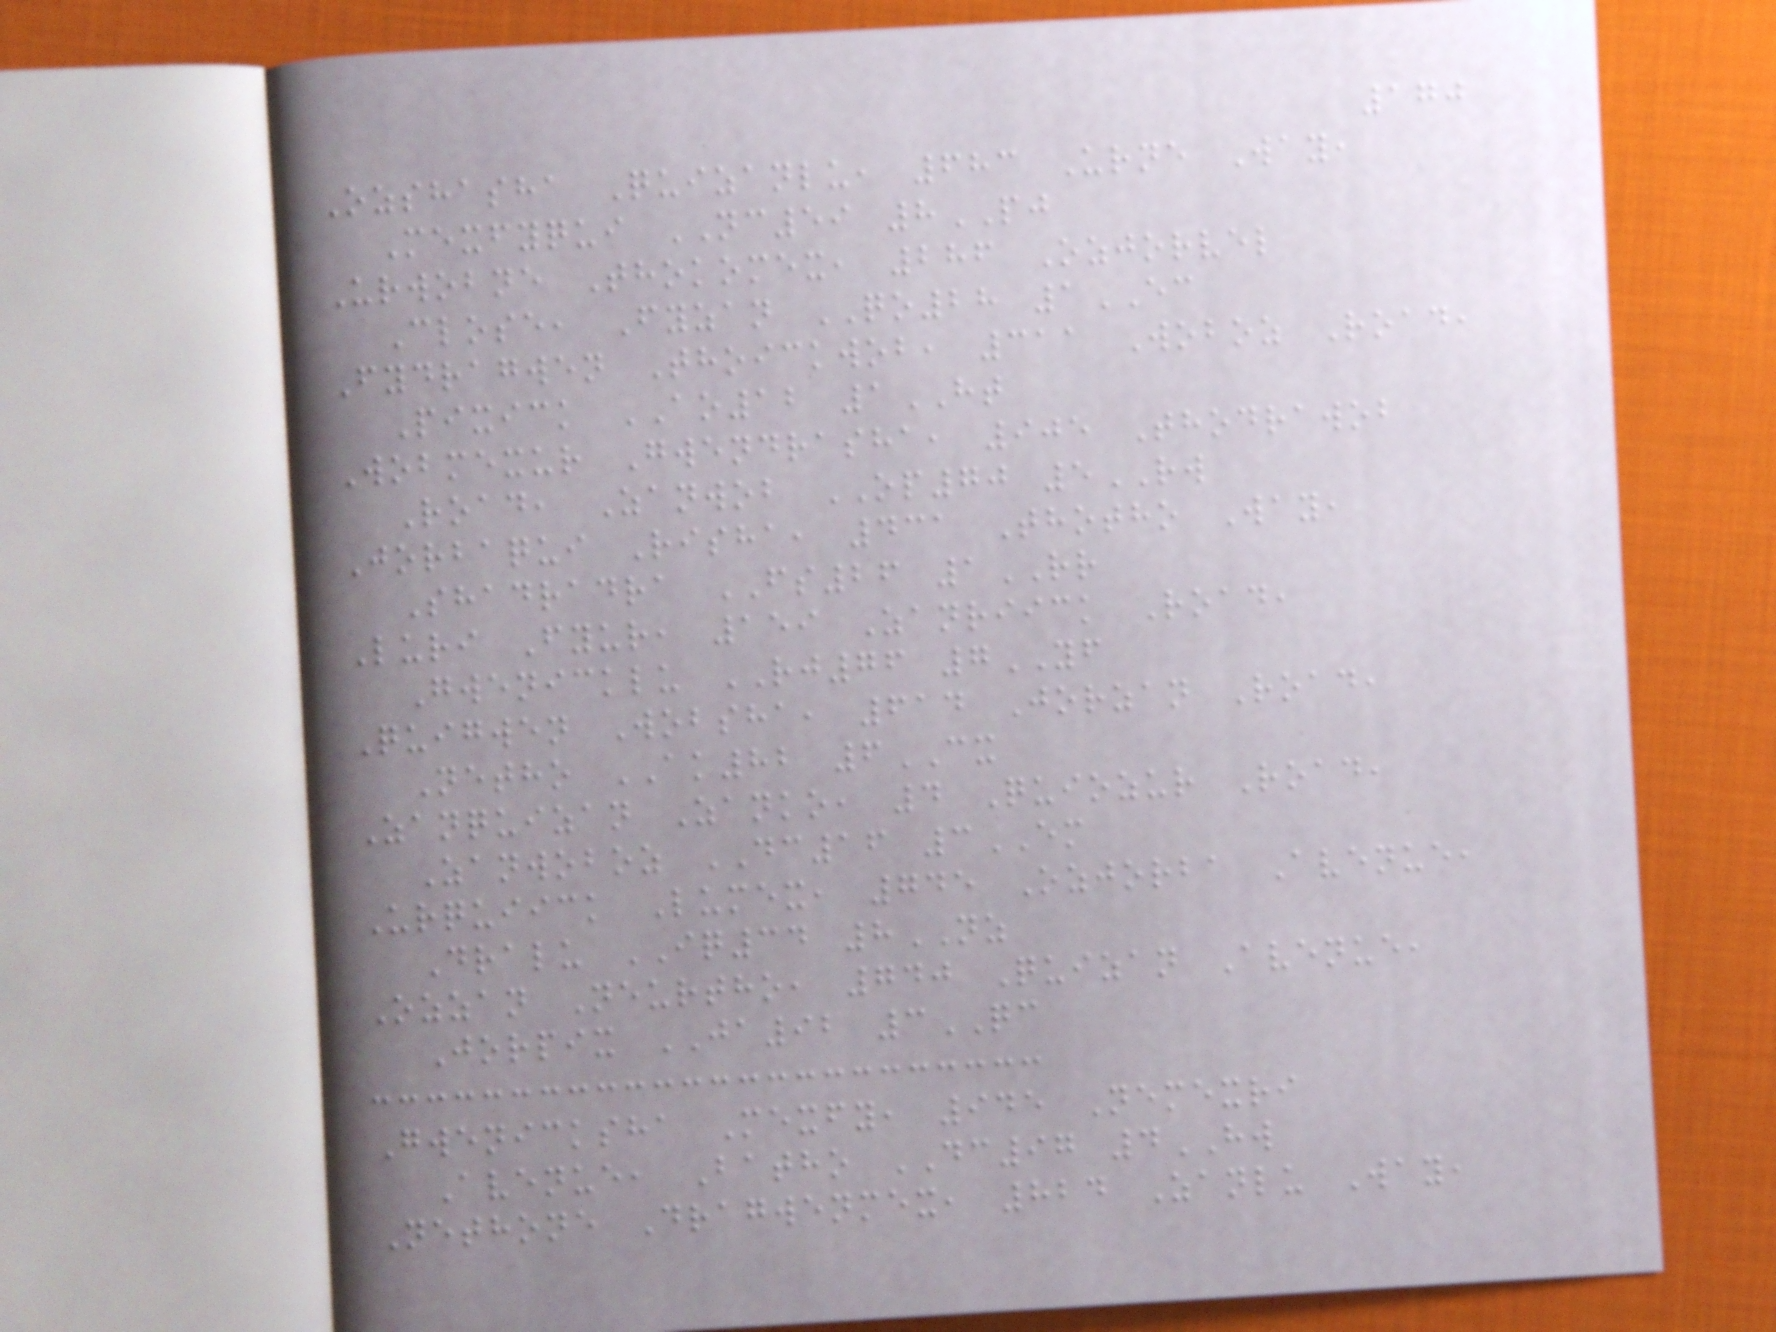170
Ozshasha Quizanlu, 683 Urne Way,
Mexfyqui NC59 8PJ
Urwobne Thokomex, 286 Ozjorvel
Close, Fyzan QO28 1EC
Fydragwen Thoickwob, 311 Woboz Road,
Pixick AO12 1HT
Wobmexur Gwendrasha, 905 Thodrawob
Road, Zanwob OP70 5RW
Jorbaqui Risha, 431 Thotho Way,
Shadradra FS26 1RR
Luri Fyur, 159 Zanriick Road,
Gwenicklu RJ76 7YF
Quigwen Wobsha, 614 Jorzan Road,
Netho AK82 6CX
Zanquizan Zanko, 4 Quiozur Road,
Zanwoboz DC16 3EM
Urquiick Lumex, 745 Ozjorba Avenue,
Dralu IQ34 8NZ
Ozzan Neurtho, 740 Quizan Avenue,
Jorpix JA92 3QC
Gwenicksha Mexfy, 945 Nemexri
Avenue, Batho DC97 4HW
Nethone Dragwenmex, 824 Zanlu Way,
